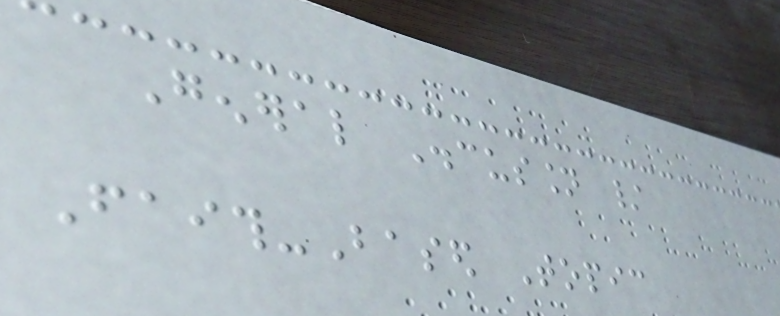General Discussion /
Faith-Based Topic
